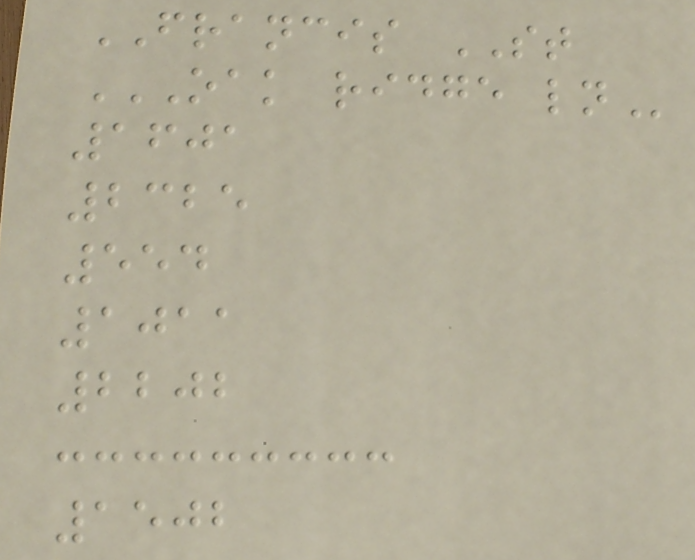FRANCIS ST
OAK RIDGE LN
1601
2325
554
1011
2202
1502
